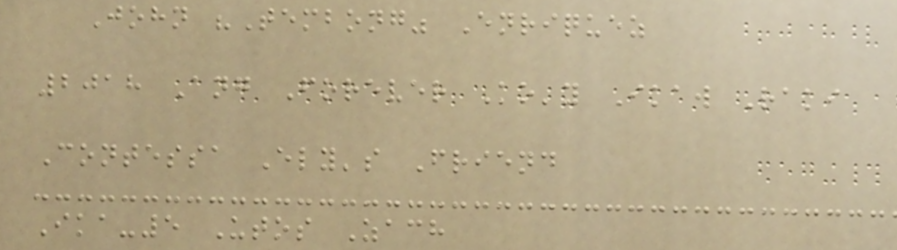John "Tembong" Enriquez
2018 Ang Forever Ko'y Ikaw Raki
Contessa Ely's Friend
Ika-5 Utos Zach
